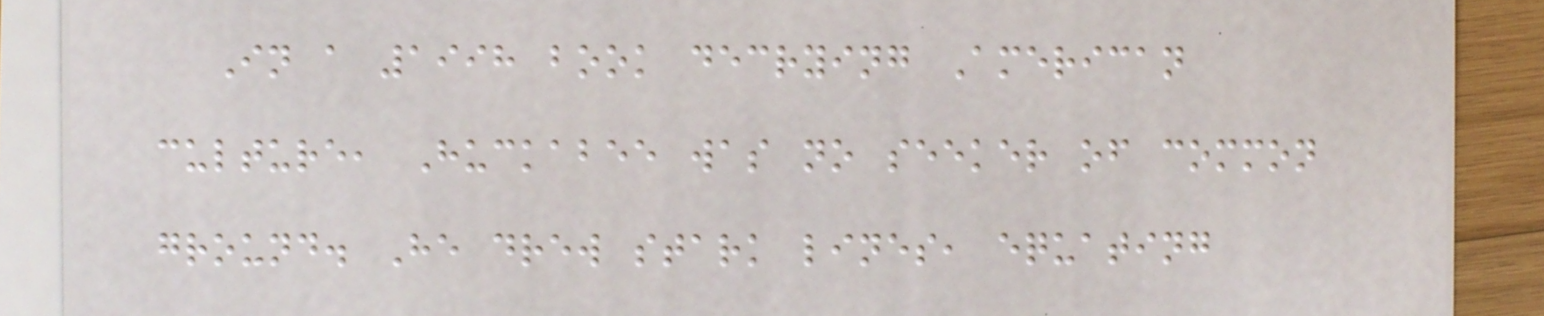In a 1998 book decrying American
culture, Huckabee was no seeker of common
ground. He drew stark lines, equating
